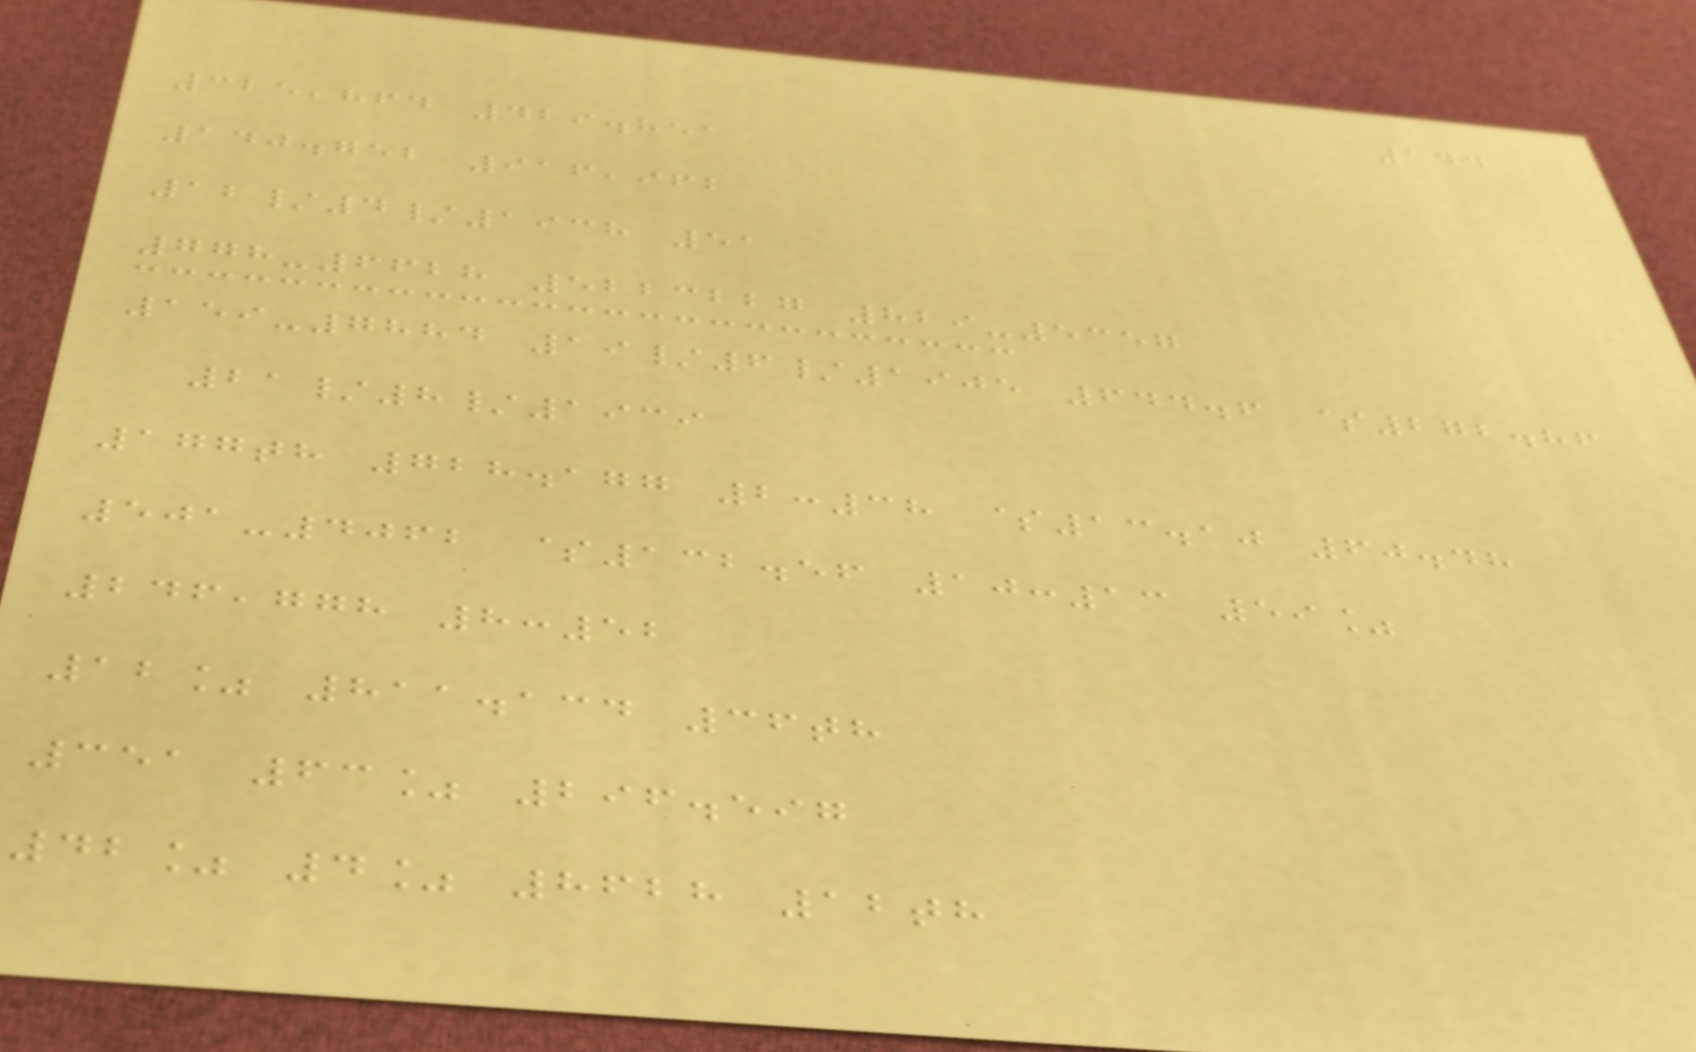144
325,864 429.851
140.752 916,962
12/4/1938 51
778-6628 5223227 829-5357
159-7884 19/6/1905 644.6 $272.86
21/8/1939
177th 728.177 2:38 $13.10 60.48
501-4062 $132.56 10:13 59%
246,778 8:52
12% 811.134 36th
351 63% 296.597
42% 4% 8628 12th
